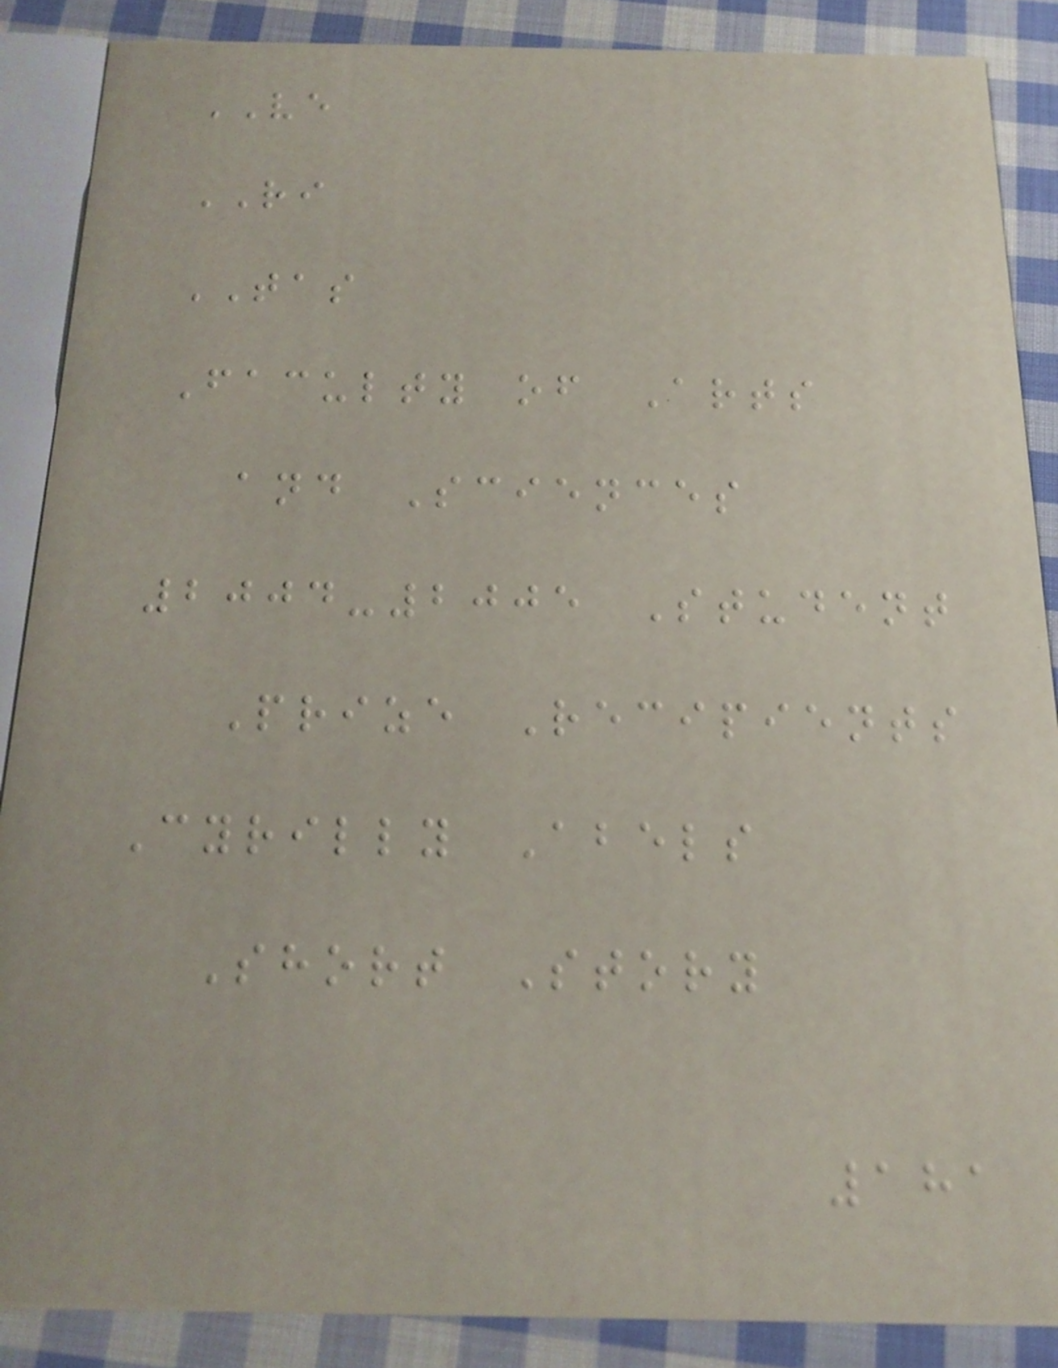VE
RI
TAS
Faculty of Arts
and Sciences
2004-2005 Student
Prize Recipients
Cyrilly Abels
Short Story
181
